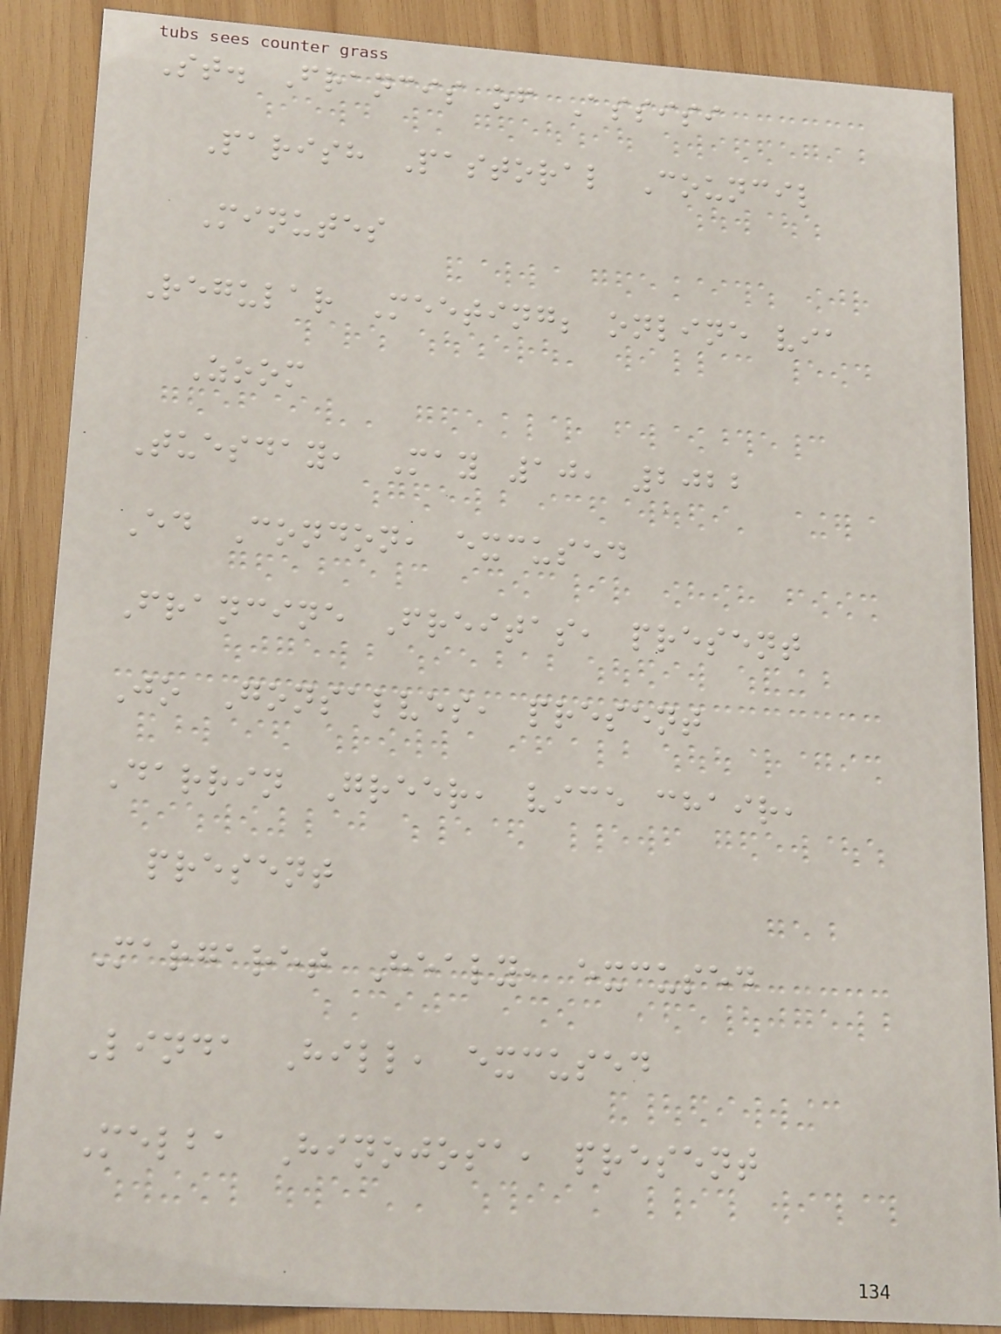St. Francis of Assisi
Parish Pastoral Council
Minutes
Regular Meeting; online via
Zoom
Tuesday, May 10, 2022
Ed Condon, excused
Francine Freitas, present
Jo Gonsalves, present
Darrin Greer, vice chair,
present
Margaret Healy, excused
Linda Hill, excused
Melba Hinojosa, present
